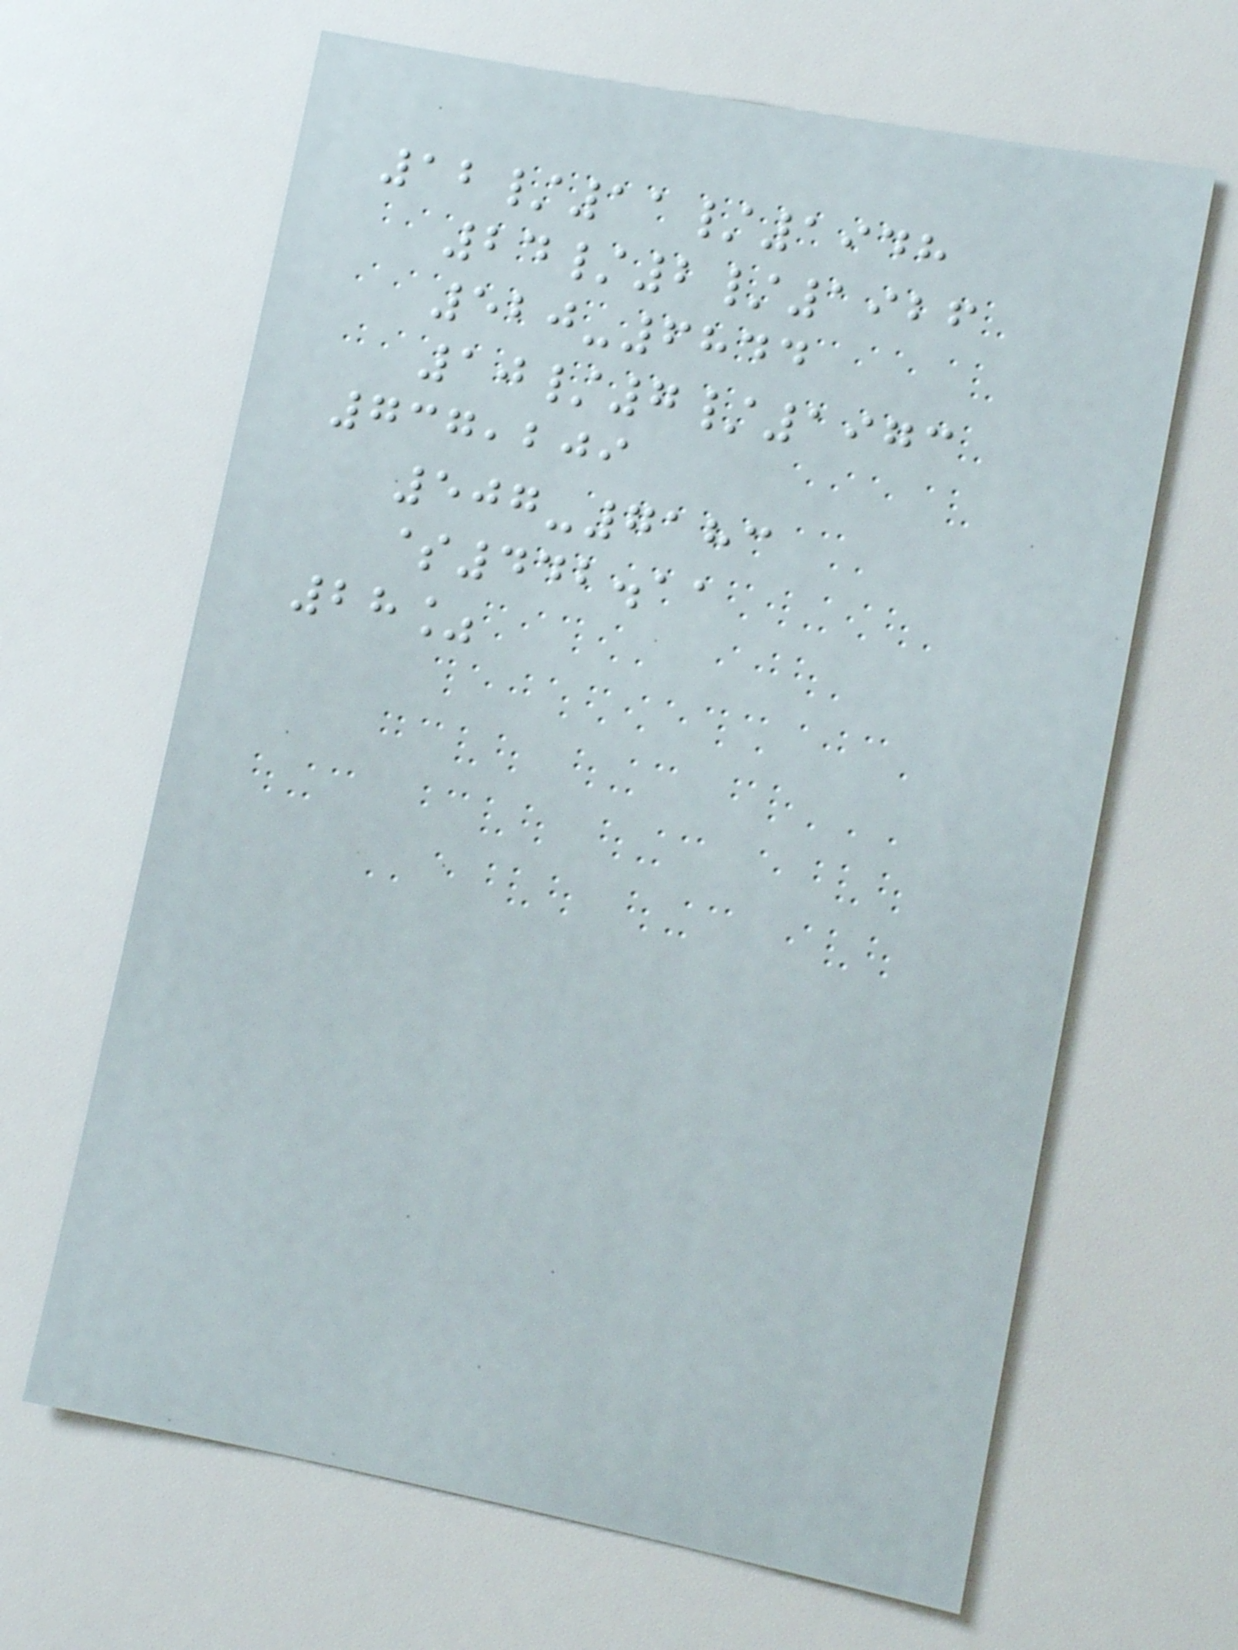12/11/1948
24/2/1926
520-6844
10/7/1973
737,209
507-7183
$442.11
28%
